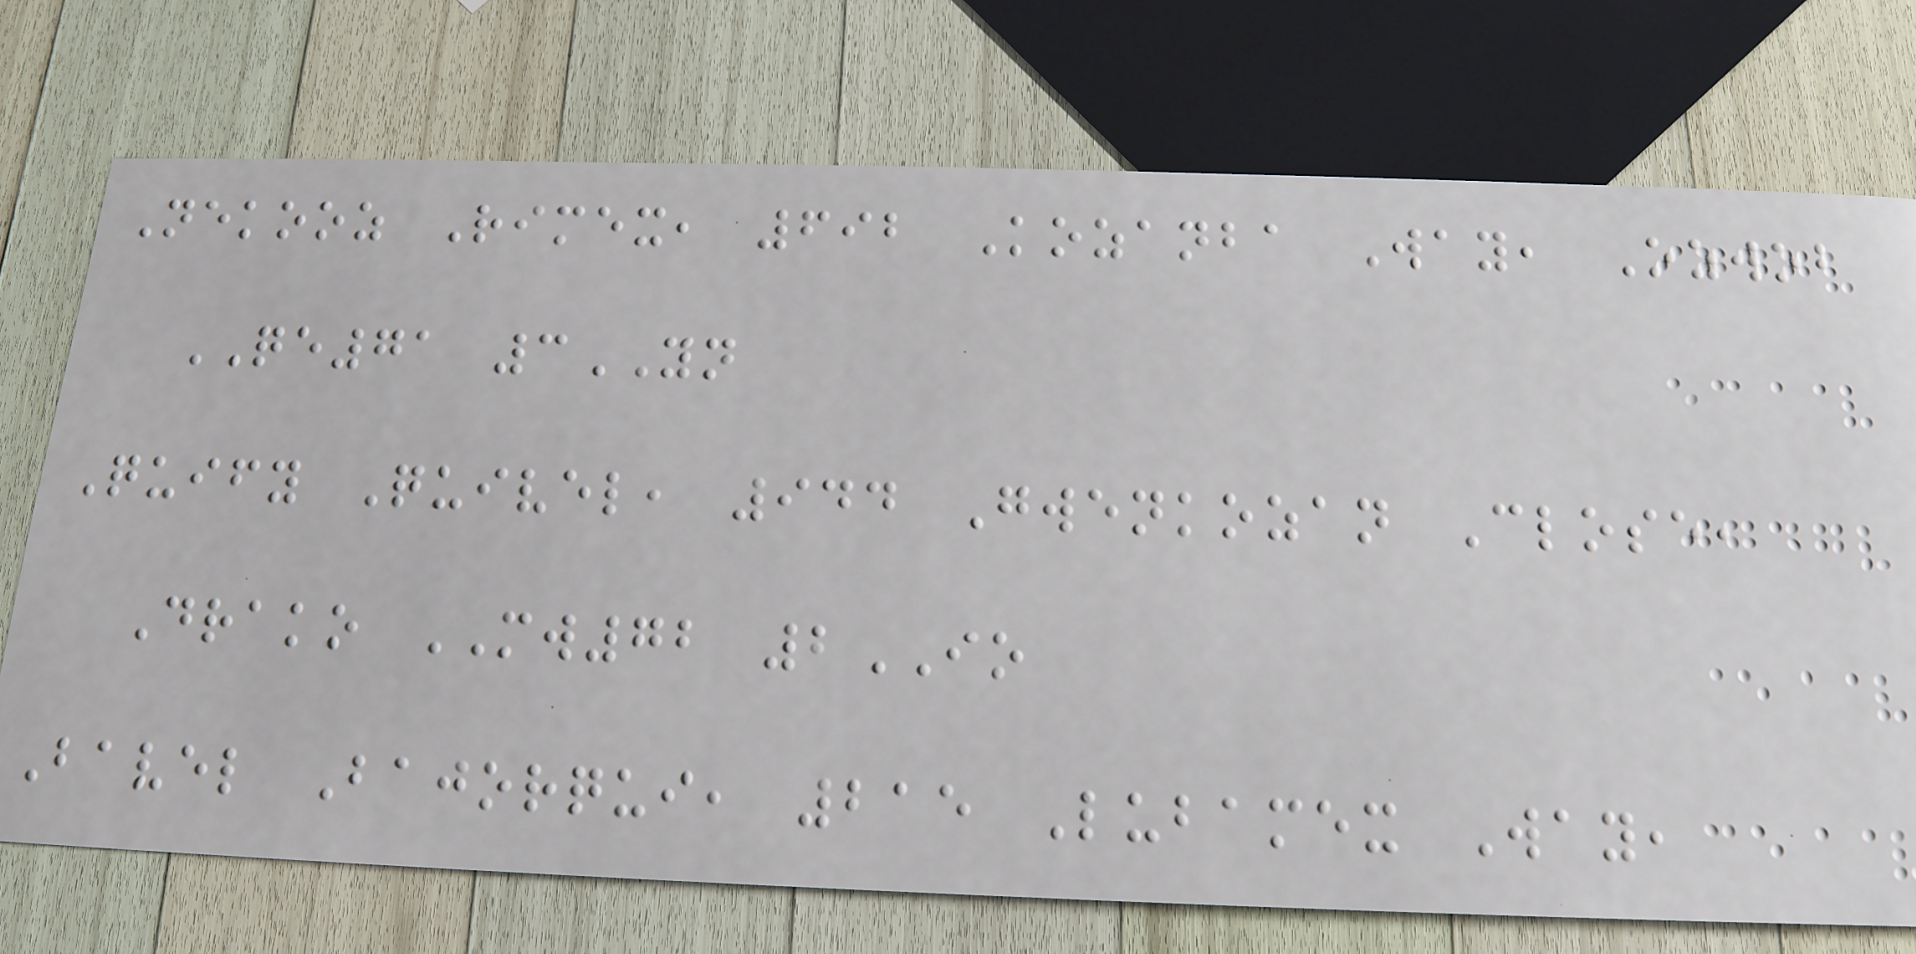Nekooz Rimex, 692 Kozanba Way, Ozwob
QE71 3YN
Quify Quivel, 944 Gwenkozan Close,
Drako MW72 2IO
Bavel Bajorqui, 215 Lubamex Way,
